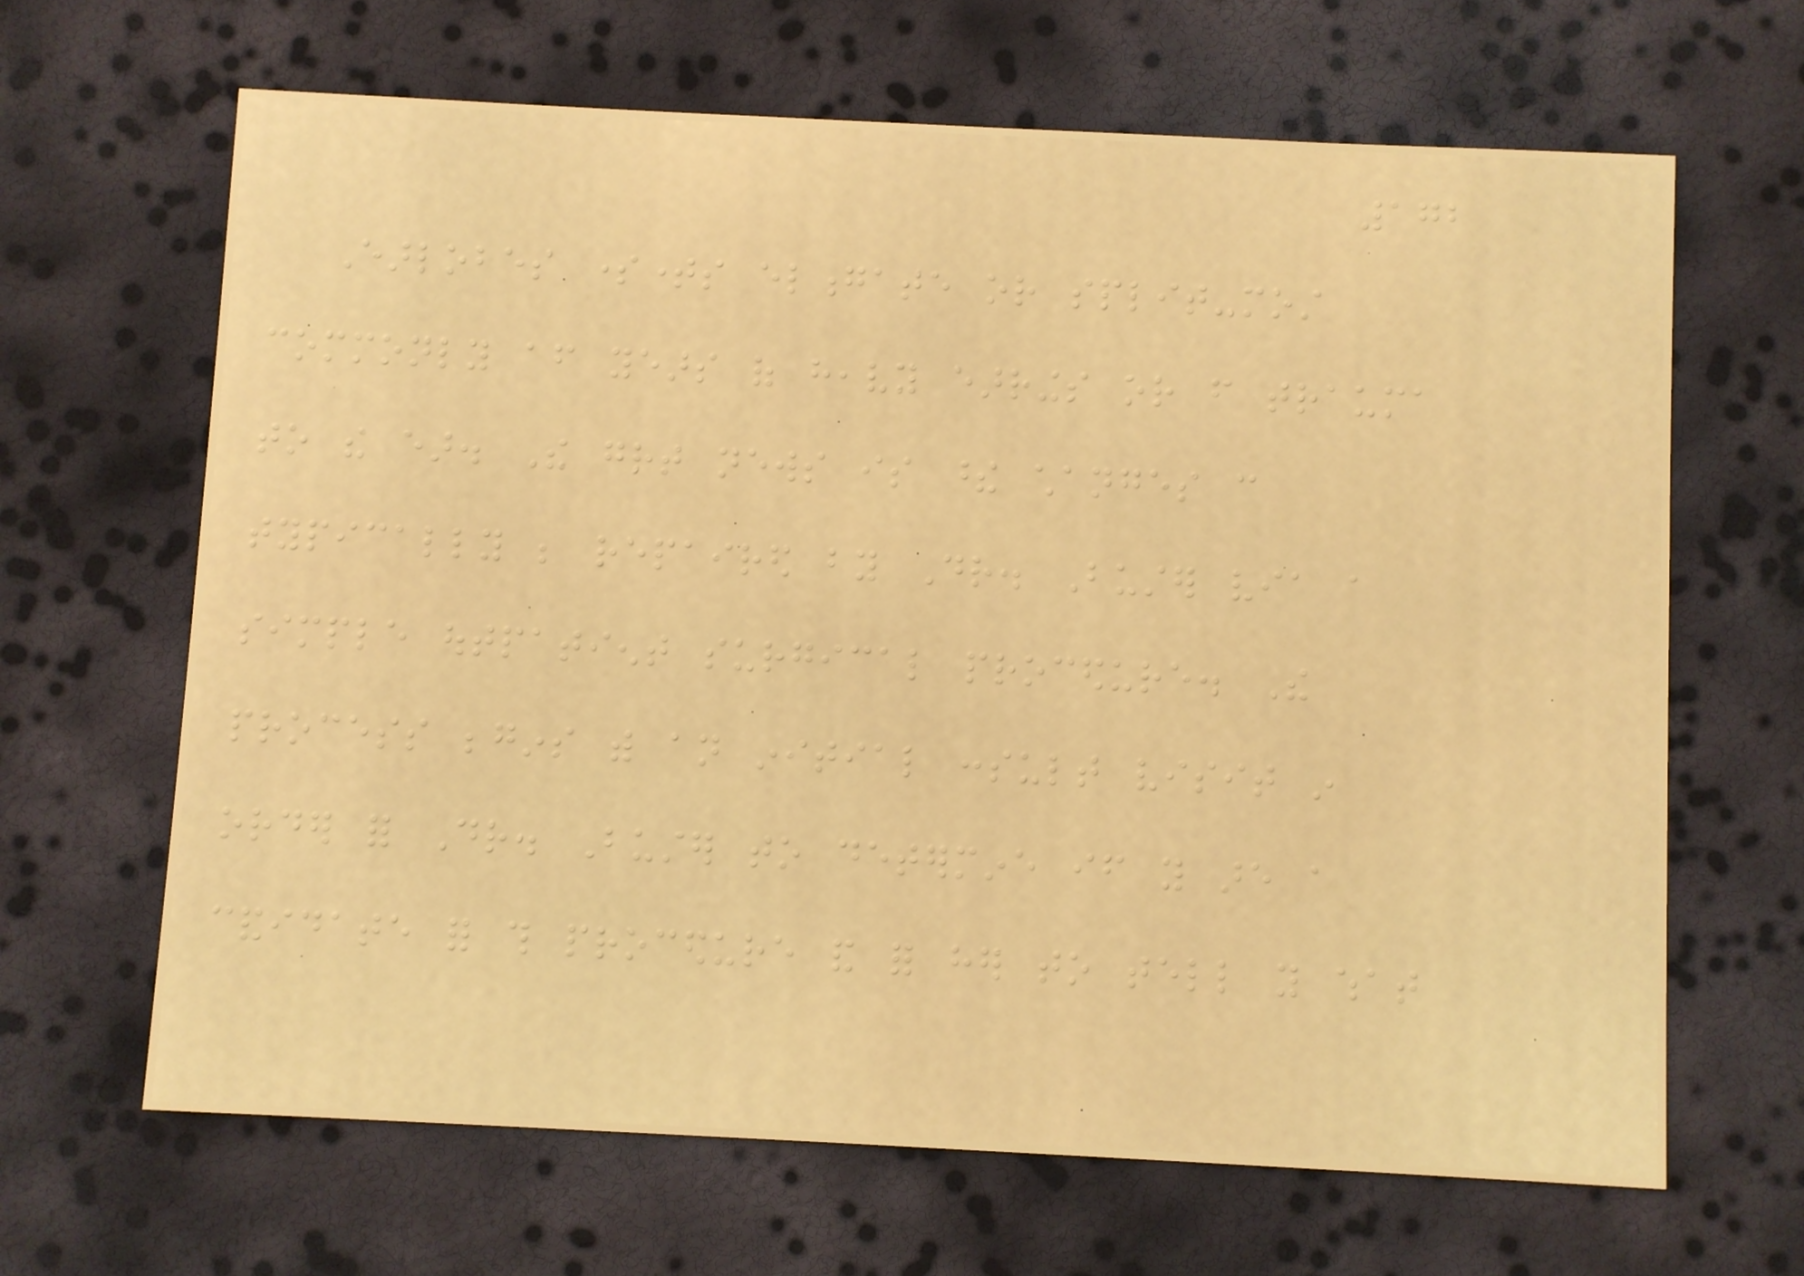172
Earlobes sometimes elongate or split-most
commonly after years of heavy earrings or from trauma
to the ear. The great news is these changes can
typically be repaired by Dr. Buster via a
simple outpatient surgical procedure. The
process begins with an initial consult visit in
order for Dr. Buster to determine if you are a
candidate for this procedure and for her to tell you what
